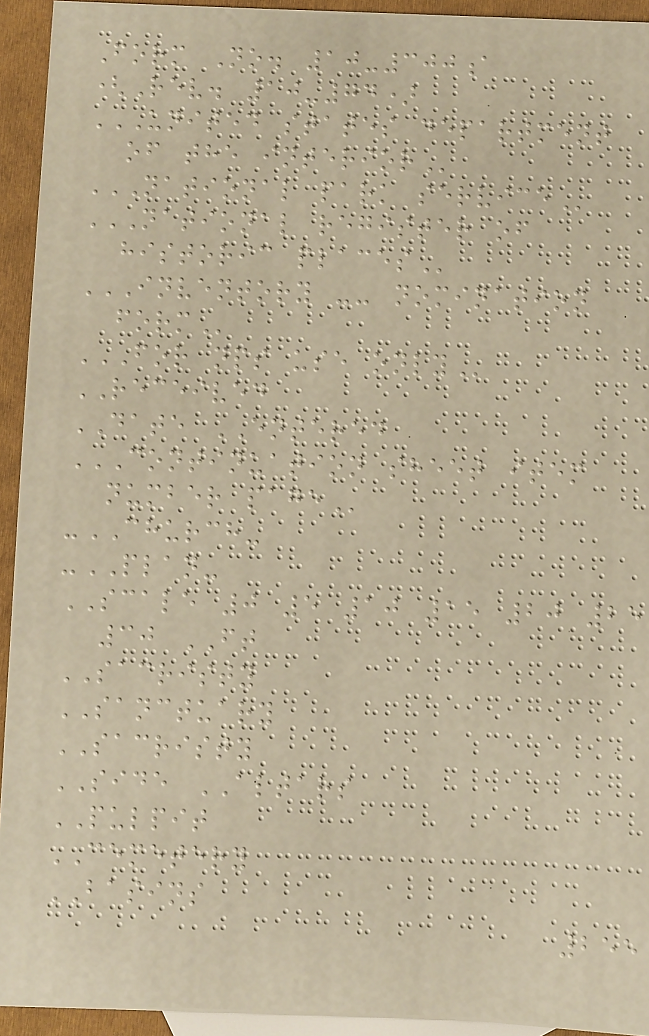Form No. 10-300a
(Rev. 10-74)
UNITED STATES DEPARTMENT
OF THE INTERIOR
NATIONAL PARK SERVICE
NATIONAL REGISTER OF
HISTORIC PLACES
INVENTORY -- NOMINATION
FORM
FOR NPS USE ONLY
RECEIVED
DATE ENTERED
CONTINUATION SHEET ITEM
NUMBER PAGE
-CHURCH-
-PLAN-
SCALE 0 5 10 15 20 25
30 FT
SACRISTY
SANCTUARY
SACRISTY
SIDE ALTARS
PULPIT
CEMETERY
BASINS
255
